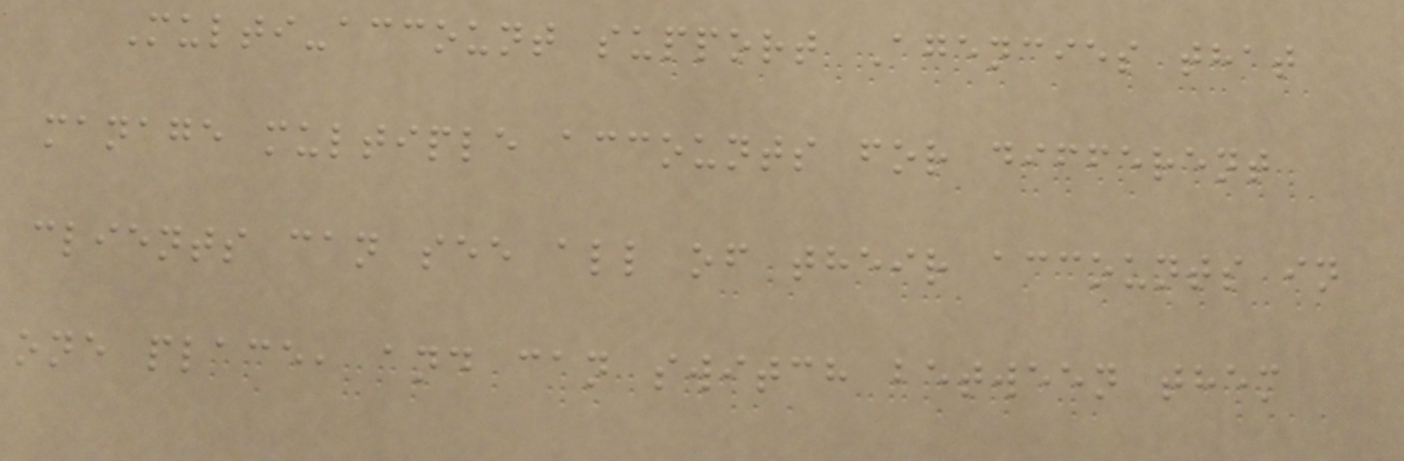Multi-account support Agencies that
manage multiple accounts for different
clients can see all of their accounts in
one place, and can switch between them
